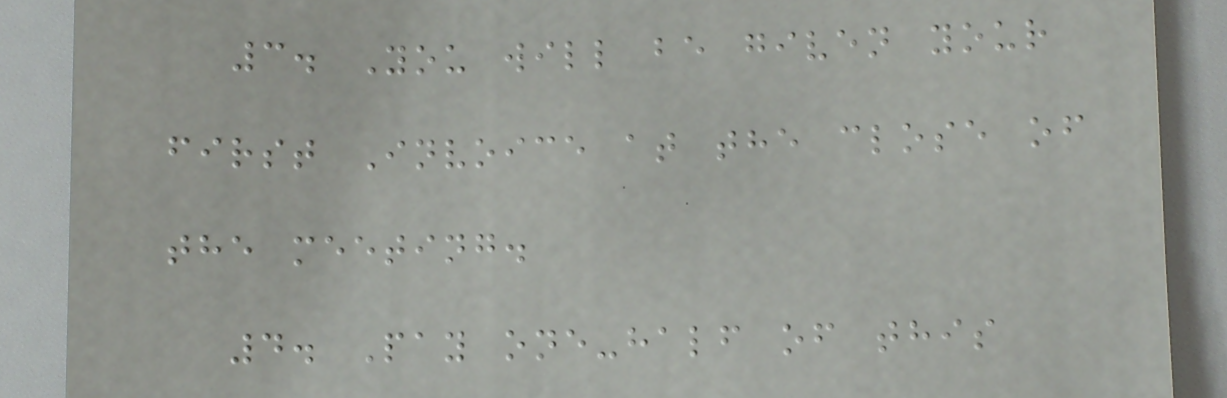3. You will be given your
first Invoice at the close of
the meeting.
4. Pay one-half of this
